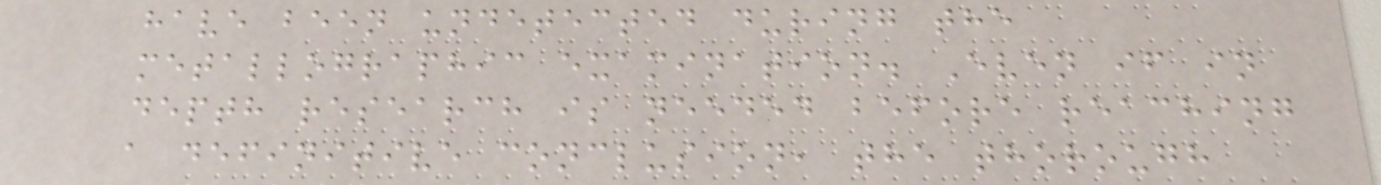have been undetected during the
metallographic examination. Even if in
depth research is needed before reaching
a definitive conclusion, the thorough
